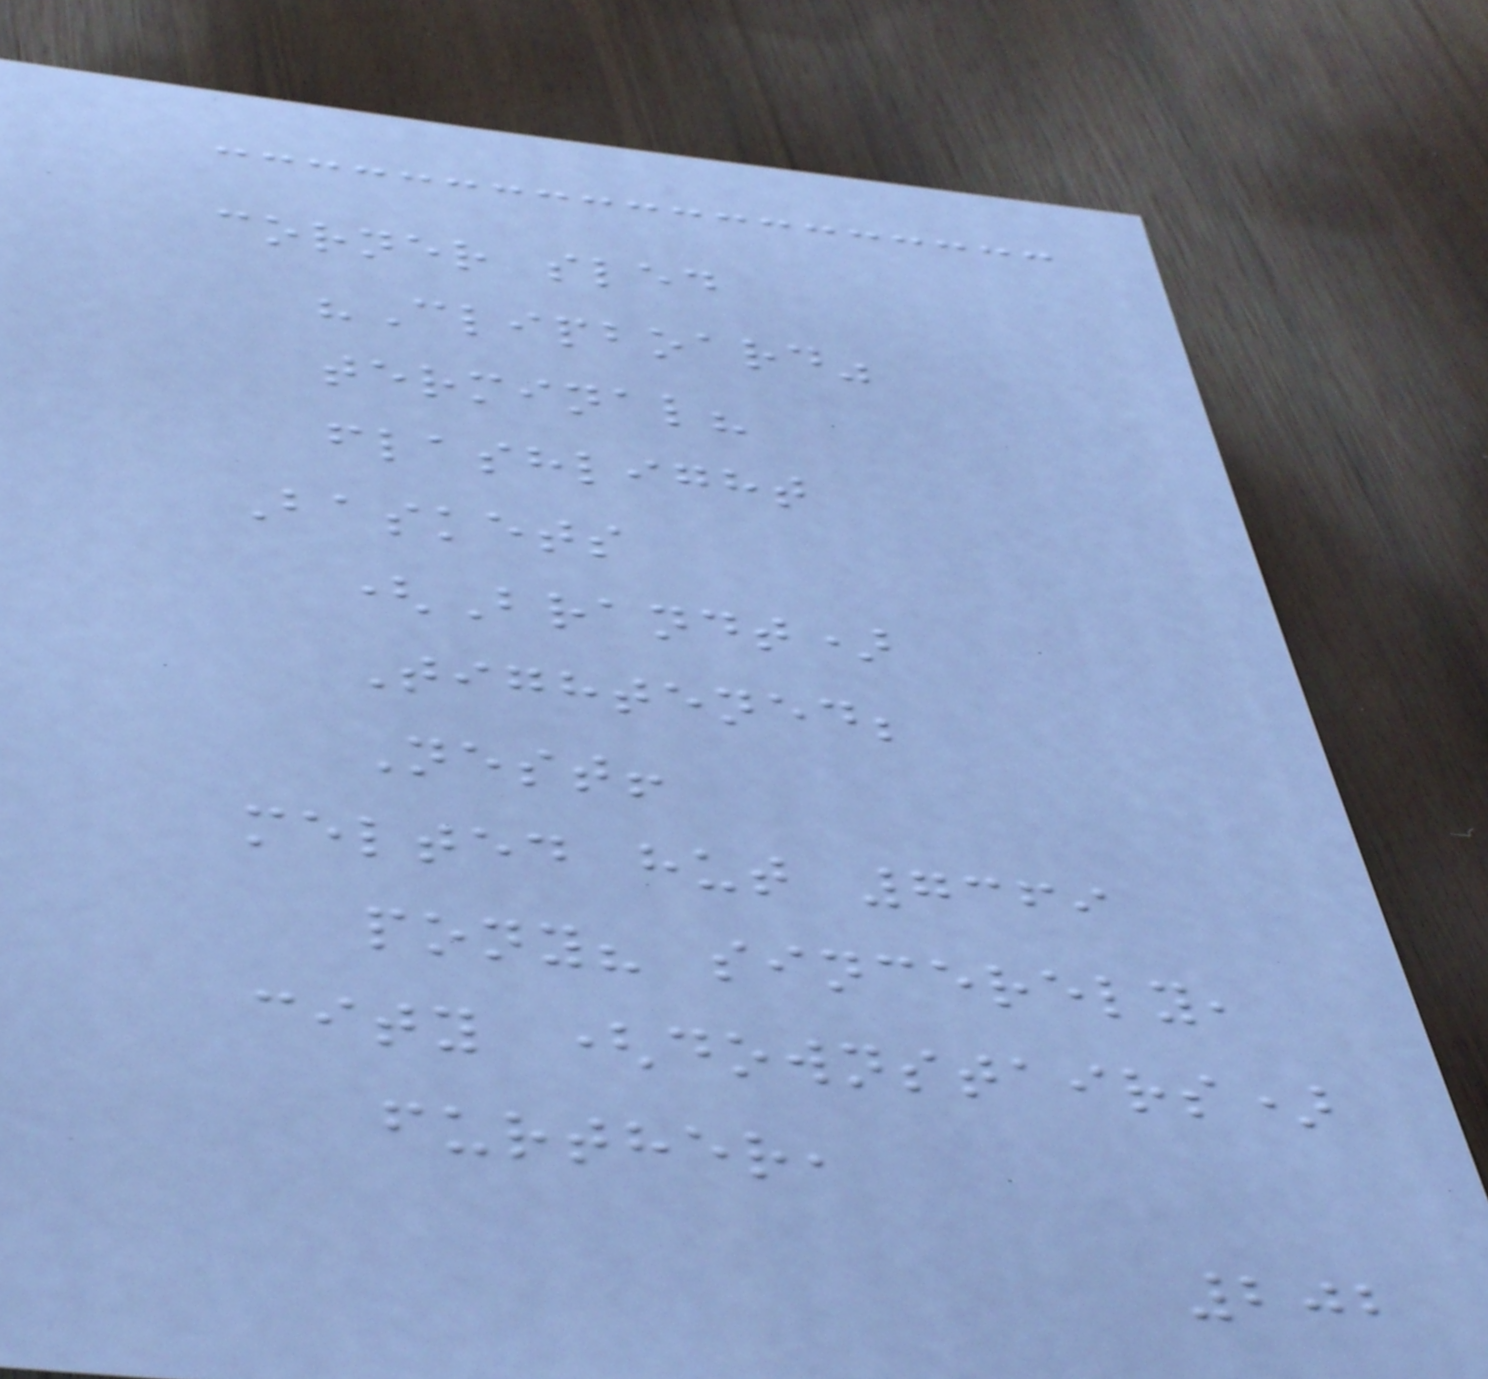corner sled
"Clipboard"
terminal?
flashlight
Baskets
(Brandt)
Tightened;
Nest!
melted hut 7369
pony? sincerely,
city (downstairs)
further,
202
